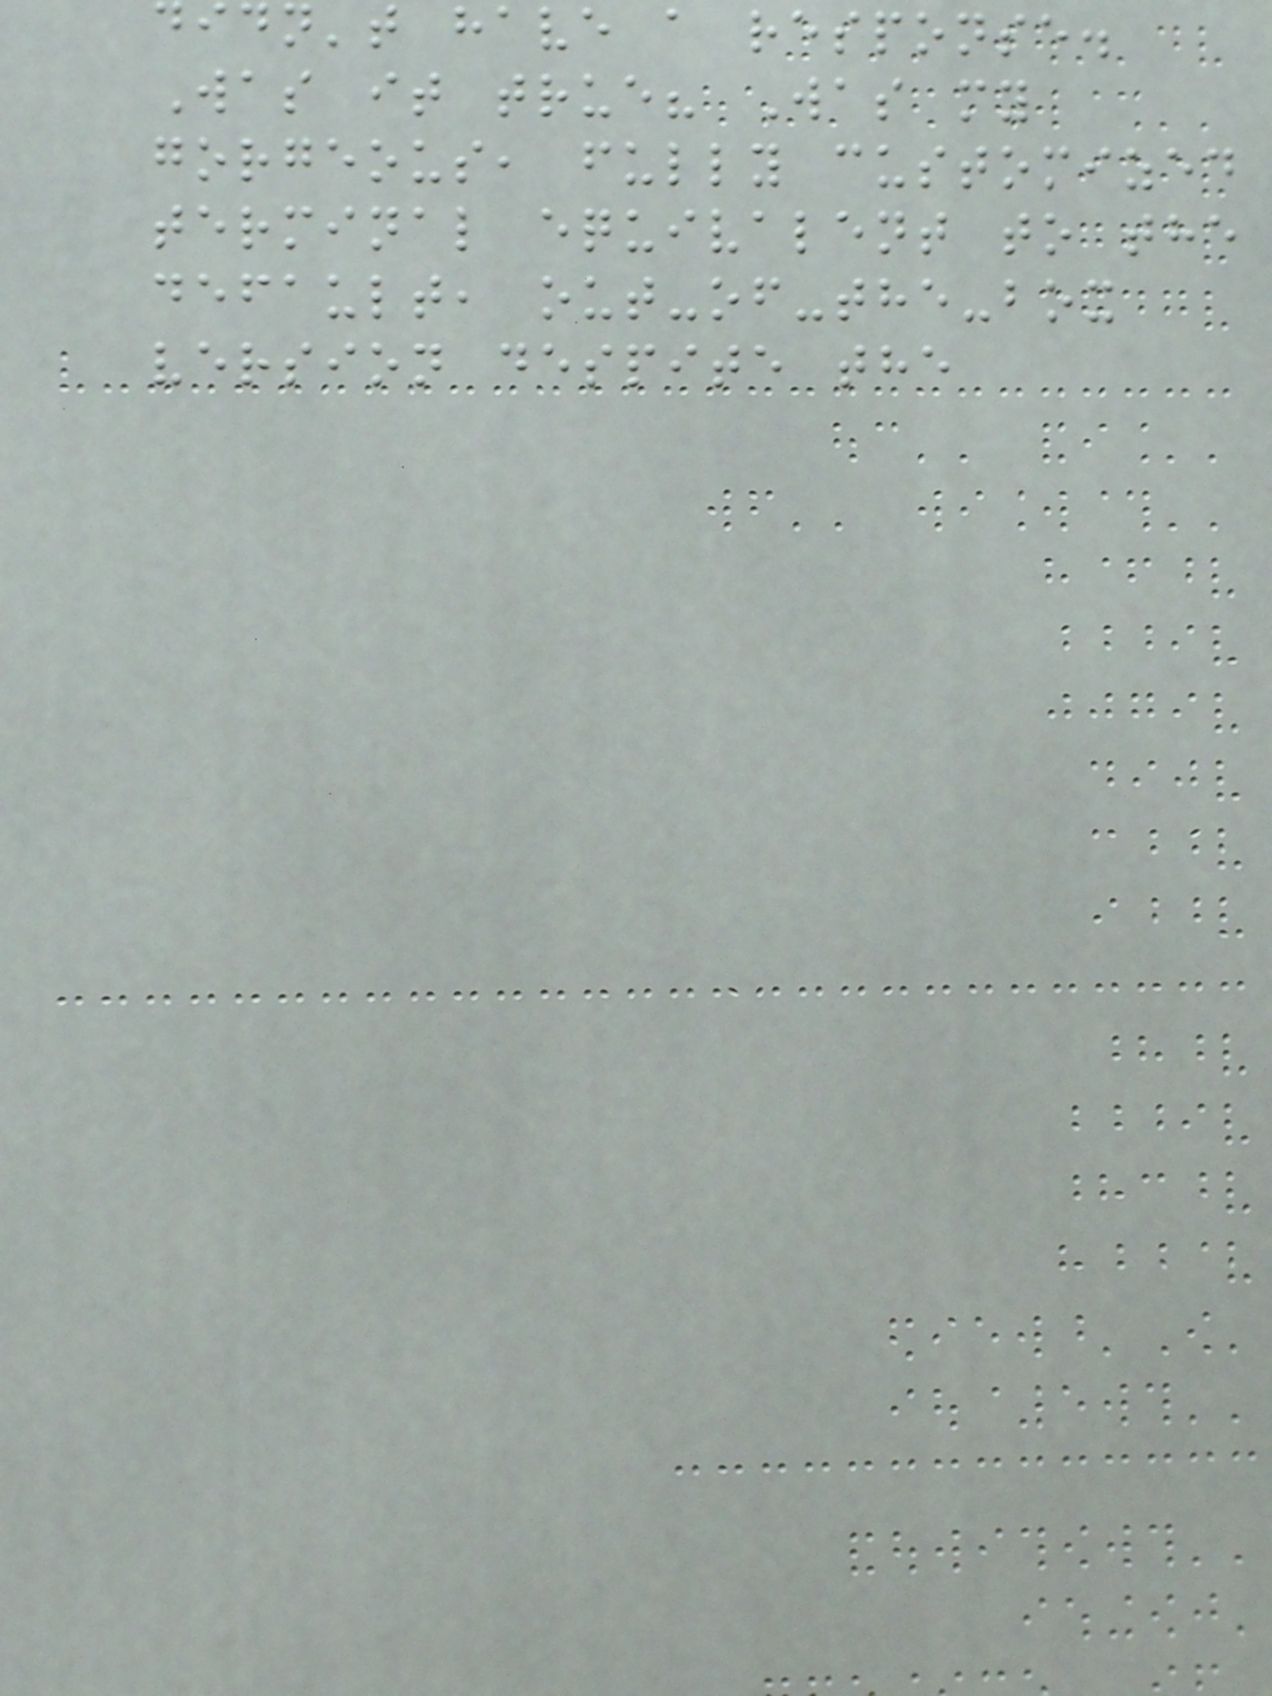didn't have a response.
Was it true? Was my
gorgeous, fully customized
terminal equivalent to the
default, out-of-the-box
version despite the
